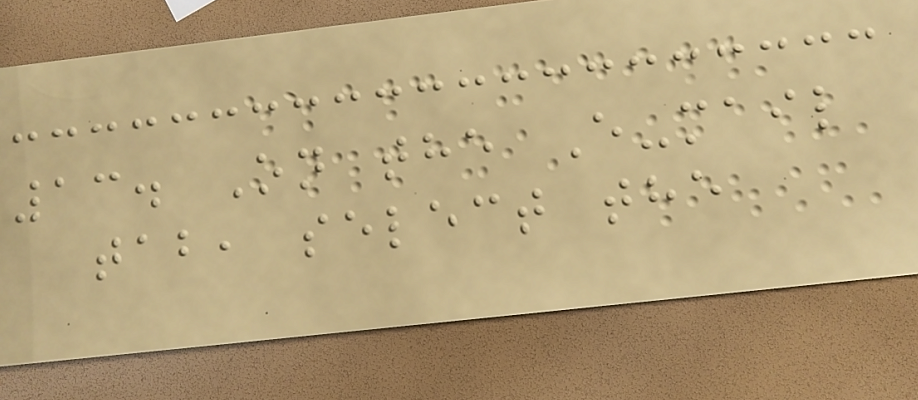13. On the E-mail
tab, select the
